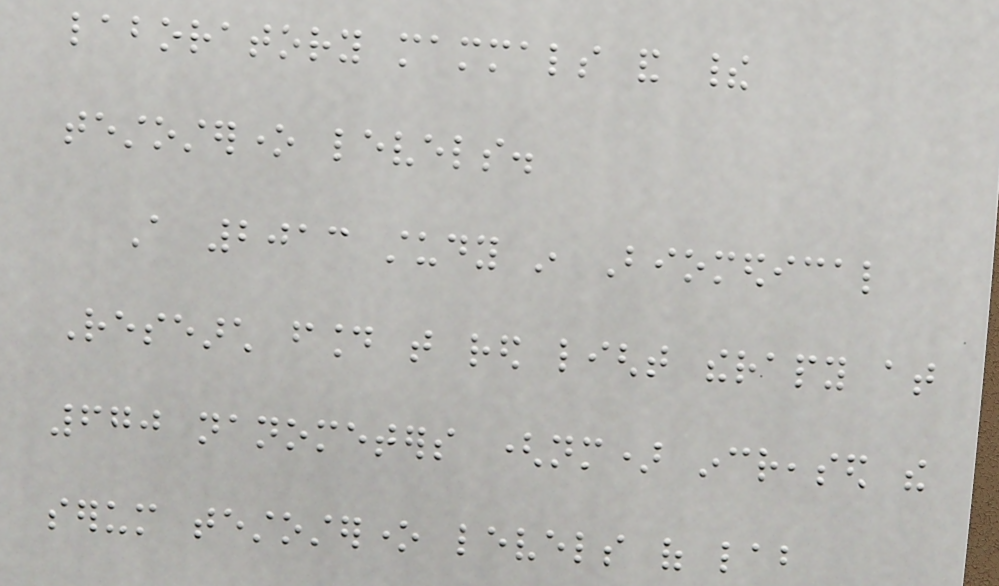laboratory mammals and their
testosterone levels.
A 2013 study in Biomedical
Research found that red light therapy at
670 nanometers (nm) increased the
serum testosterone levels of lab
